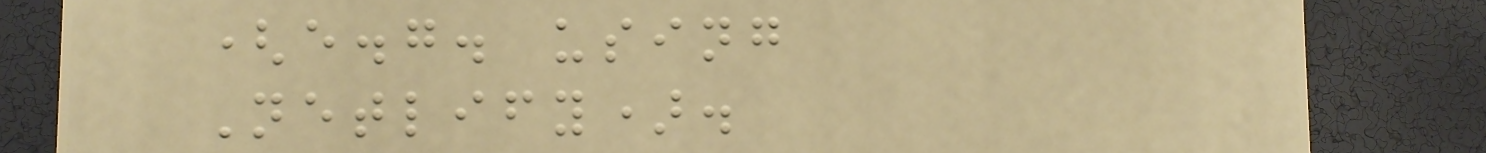(e.g. using
Netlify).
